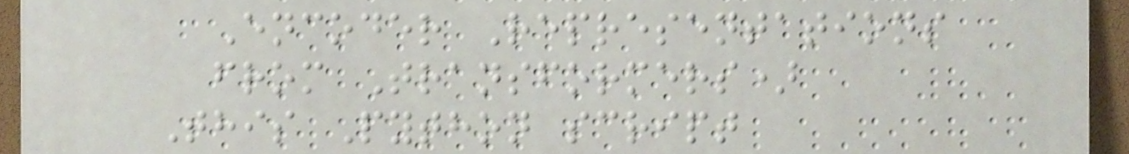Encoder Representations
from Transformers)
This Python script
